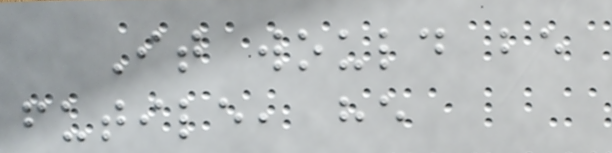It would be
futile, he
